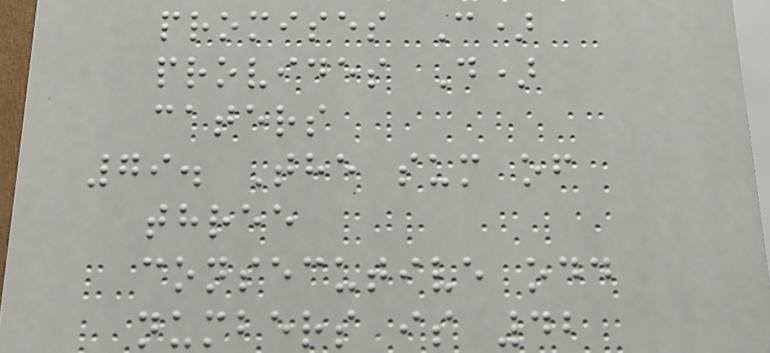promises C)
provides D)
caters
79. The sum of
three
consecutive odd
numbers is 42
